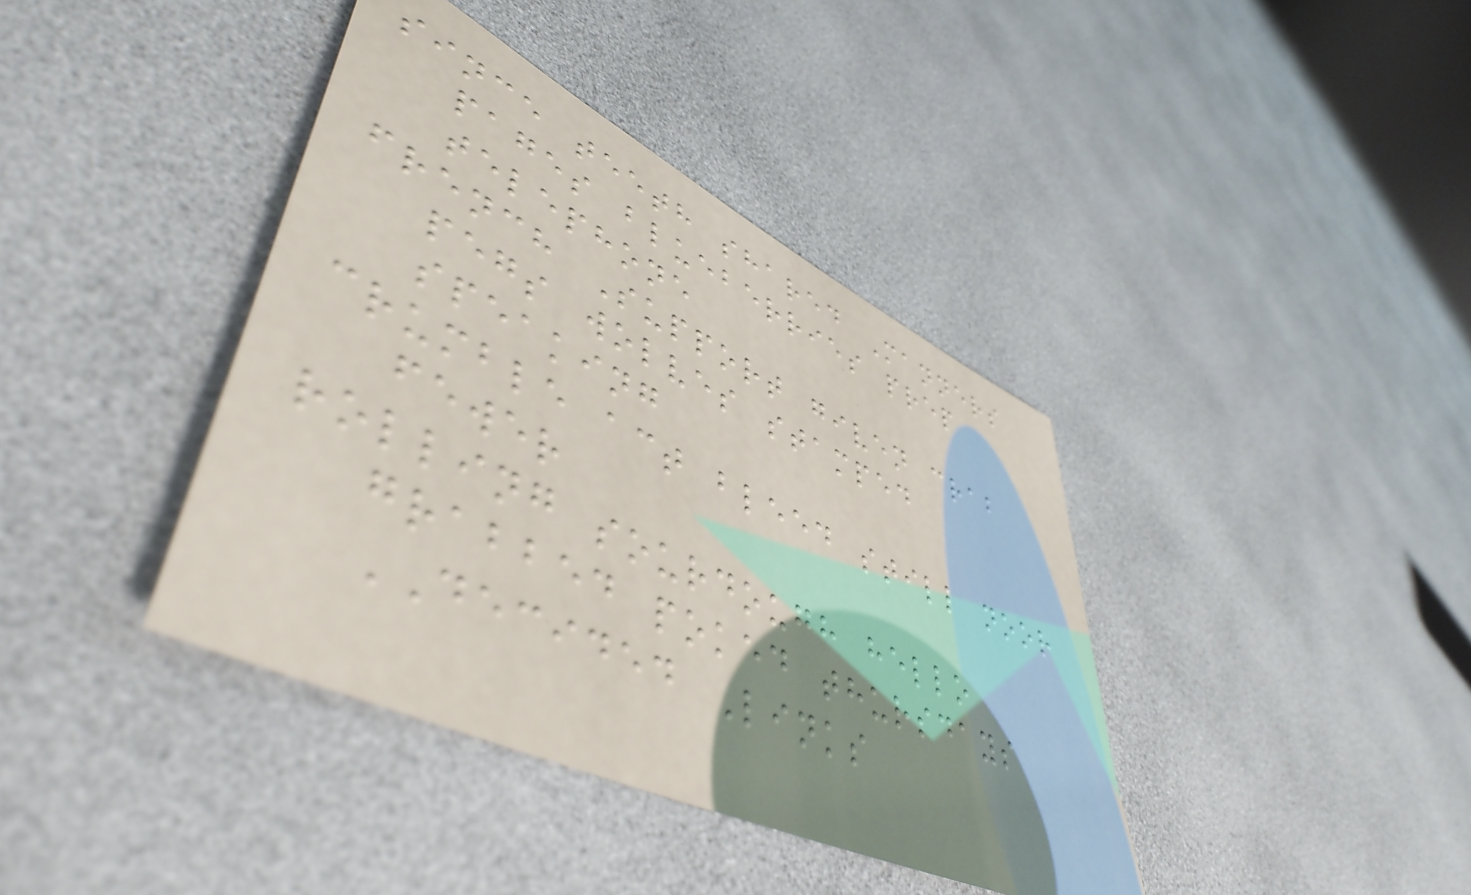since teeth shared Manners
pages blueberries prep
telephone
french Support given crab
pegs wolves stamped
speaking
crumble act bleed still noor
fewer
rolling sourdough hello
grabbed poked thursdays
DECIDED Links
